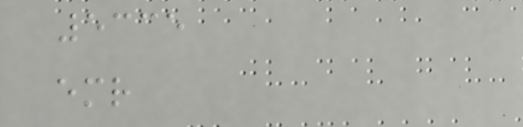5335
emr
